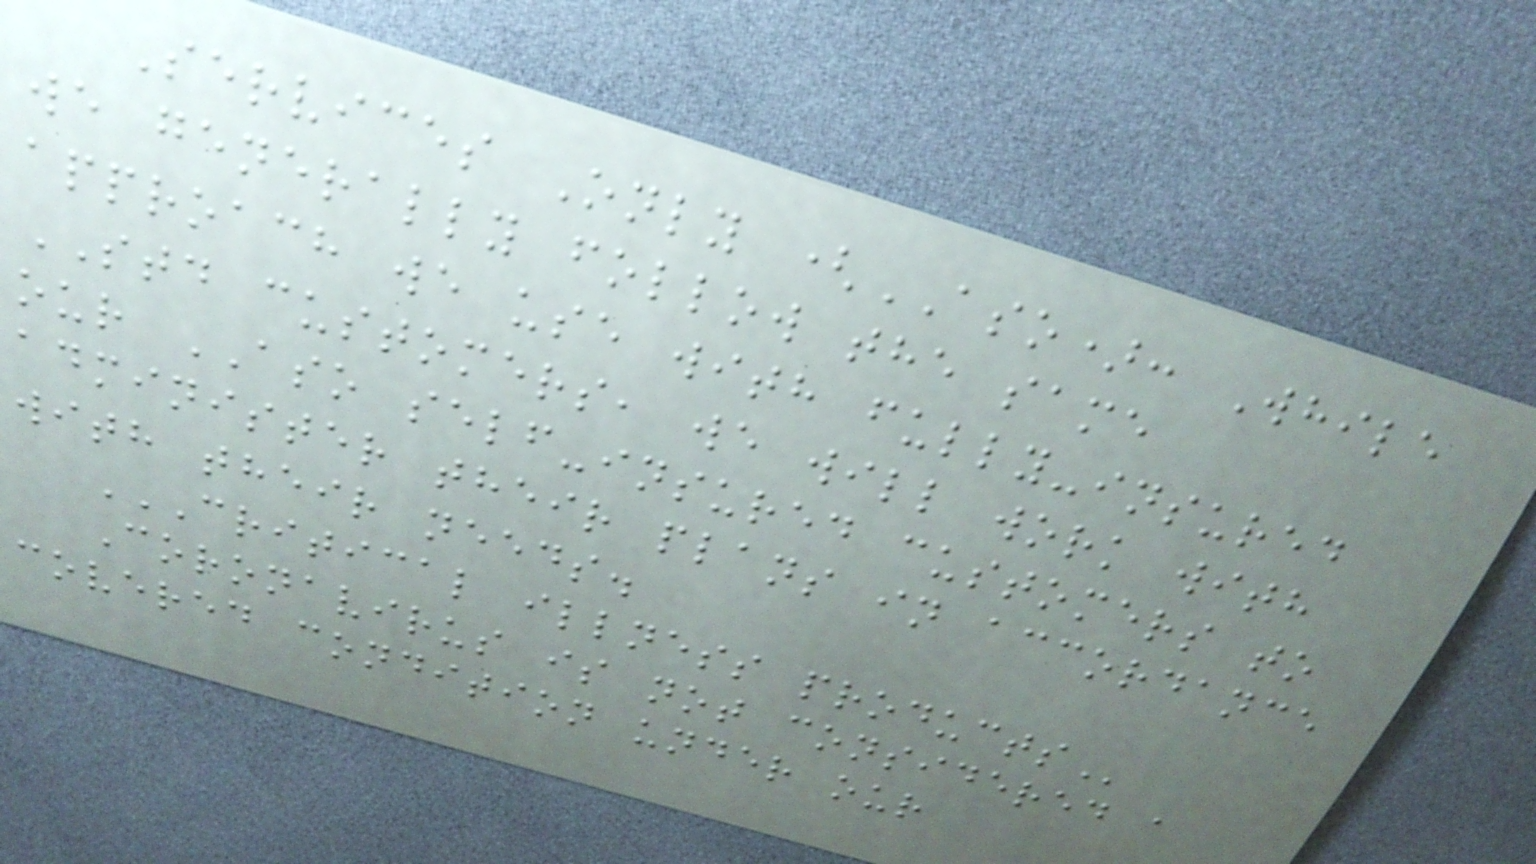Services Only (ASO): While
we generally follow the same
approach we use with fully-insured
STD customers, we will work with
our ASO self-insured customers to
administer their plans in accordance
with their needs.
CRITICAL ILLNESS PRODUCTS
Coronavirus is not considered a
covered condition under our
